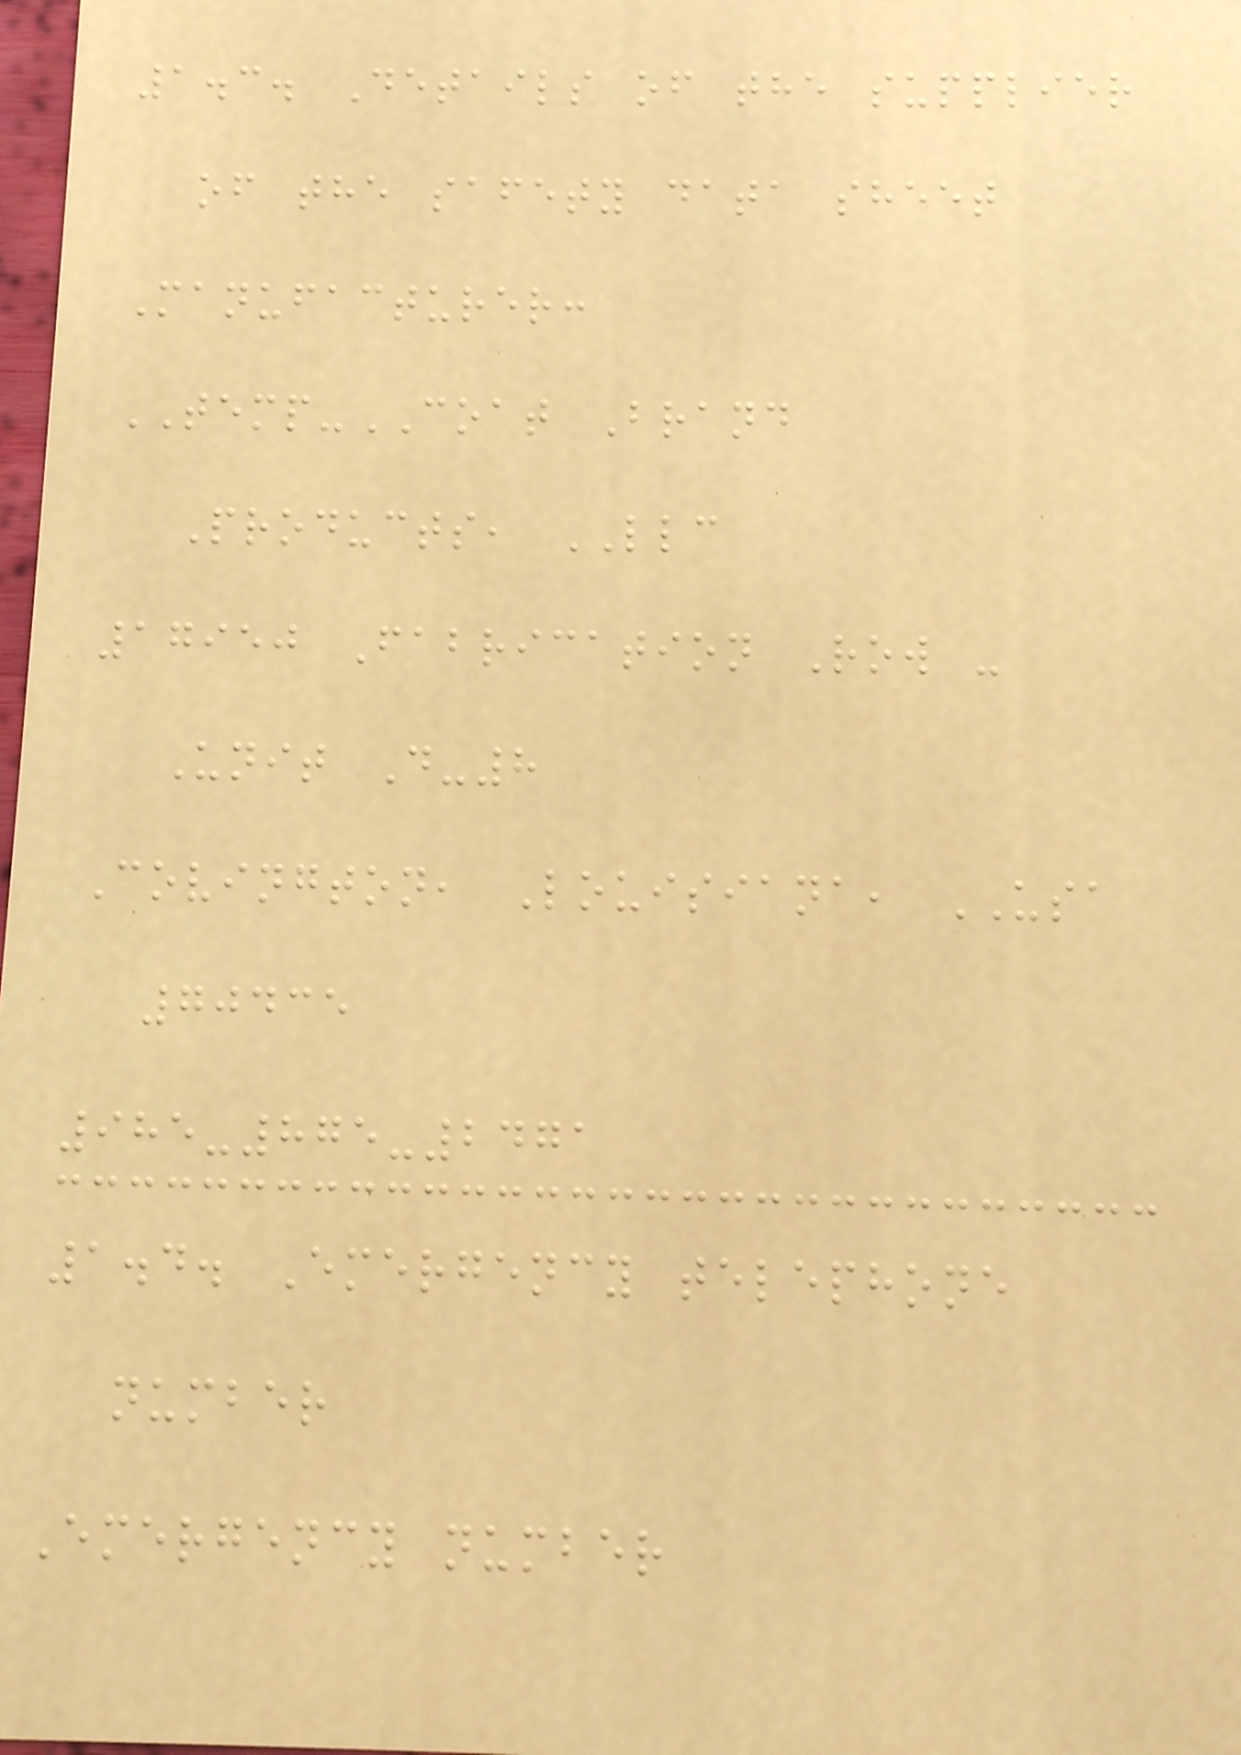1.3. Details of the supplier
of the safety data sheet
Manufacturer:
TEMP-COAT Brand
Products, LLC
17950 Fabrication Row -
Unit D-8
Covington, Louisiana, USA
70435
985-875-2471
1.4. Emergency telephone
number
Emergency number
